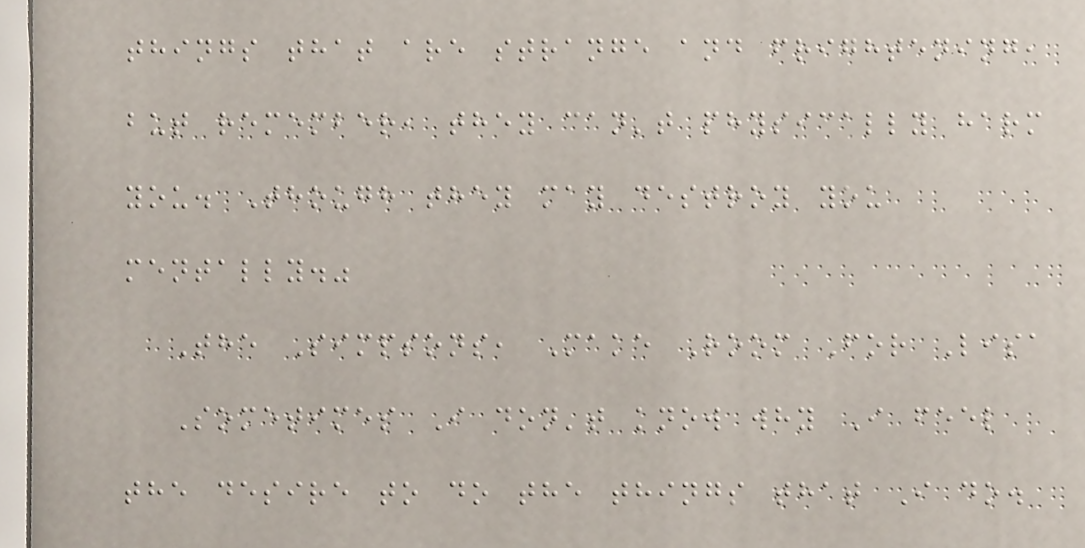things that are strange and frightening,
but remember, they can't physically harm
you. Though they may destroy you
mentally."
The Simpsons, Make Room For Lisa
Sometimes I don't know why I feel
the desire to do the things that I do.
